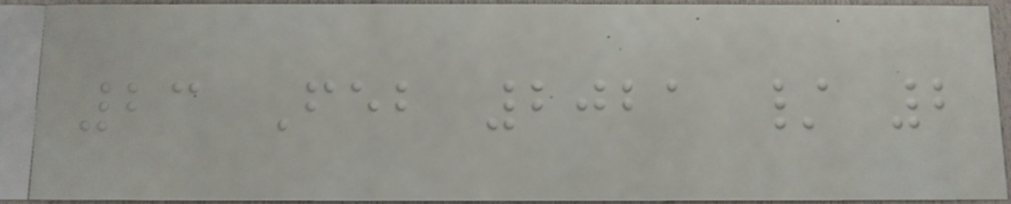23 Feb 2021 / 2
